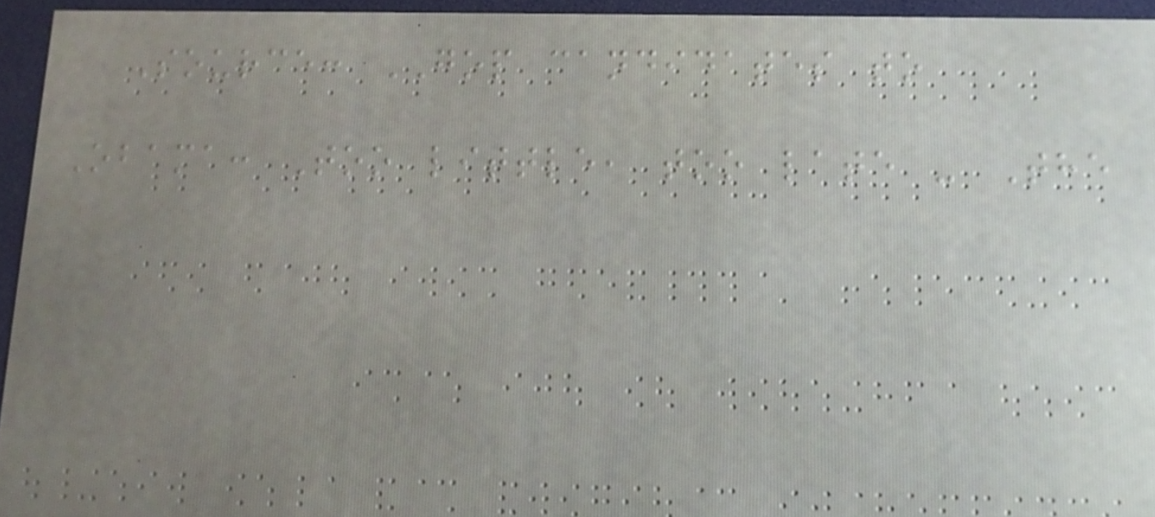Source: GOP candidates to
Obama: Too little, too late - The
